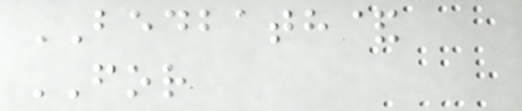BEDBATH&
FOR
